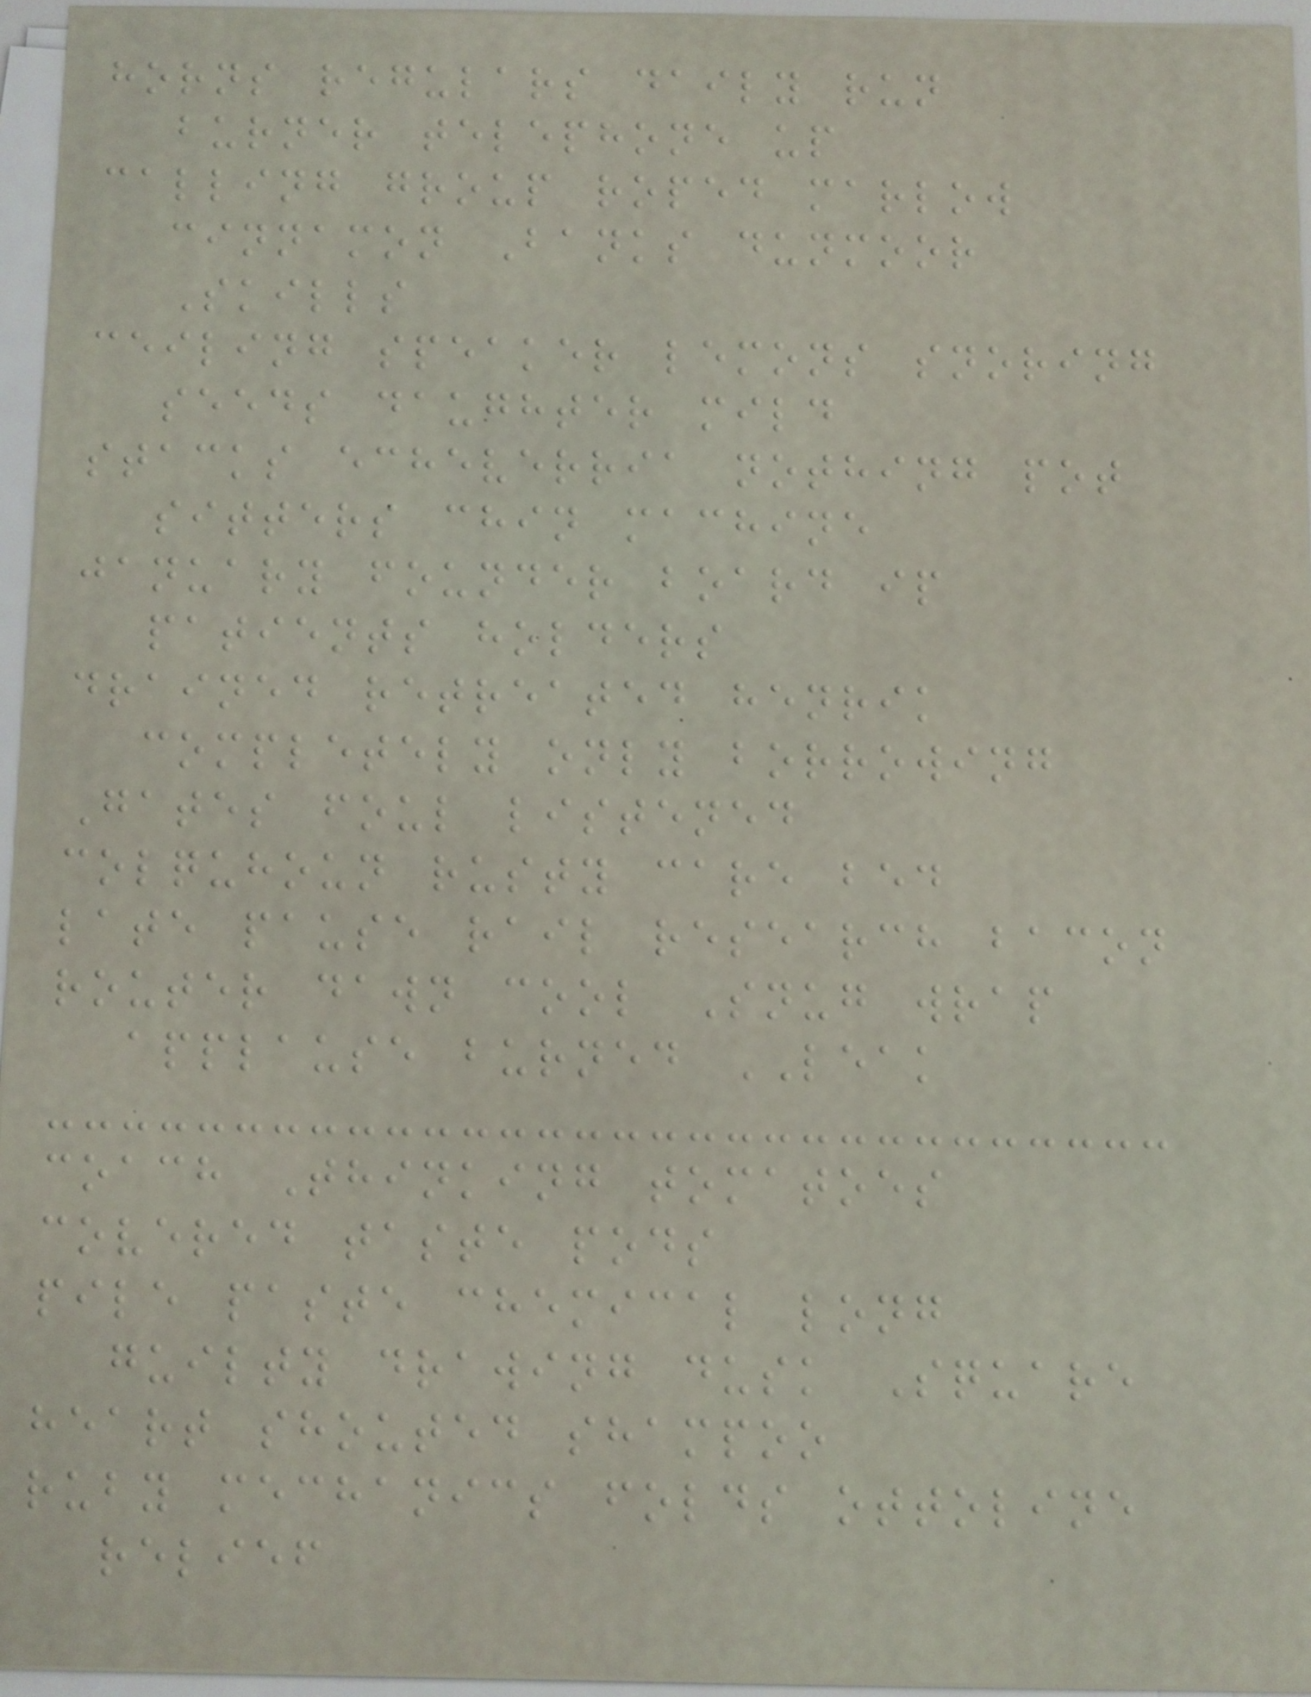horns regulars daily run
burner telephone up
calling group roped marlow
cinnamon Banks dunmoor
Skills
ceiling speaker lemons snoring
seeds daughter mild
stacks echeverria nothing pot
sitters chin machine
january founder board ip
patients holders
drained retreated henrik
completely only borrowing
Gates foul listened
colquhoun rusty care bed
late pause rail research bacon
router dawn cool Snug wrap
applause burned LEAK
coach Thinking tomatoes
covered taste pods
pile paste chemical long
guilty drawing dusk Square
heart shouted shampoo
ruby mechanics folds ottoline
relief
